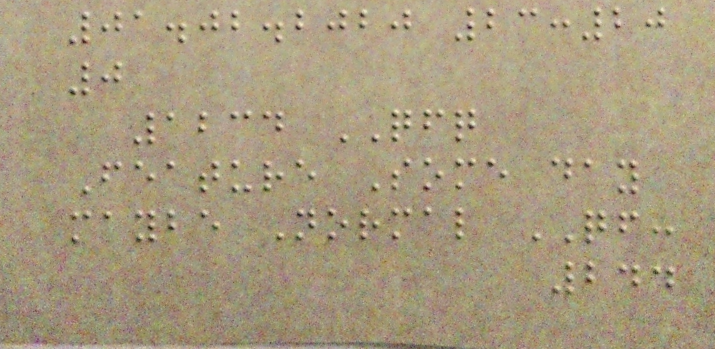01.02.2020 23:20
0
1234 QFQ
Feature Some day
maybe Normal QF:
244
